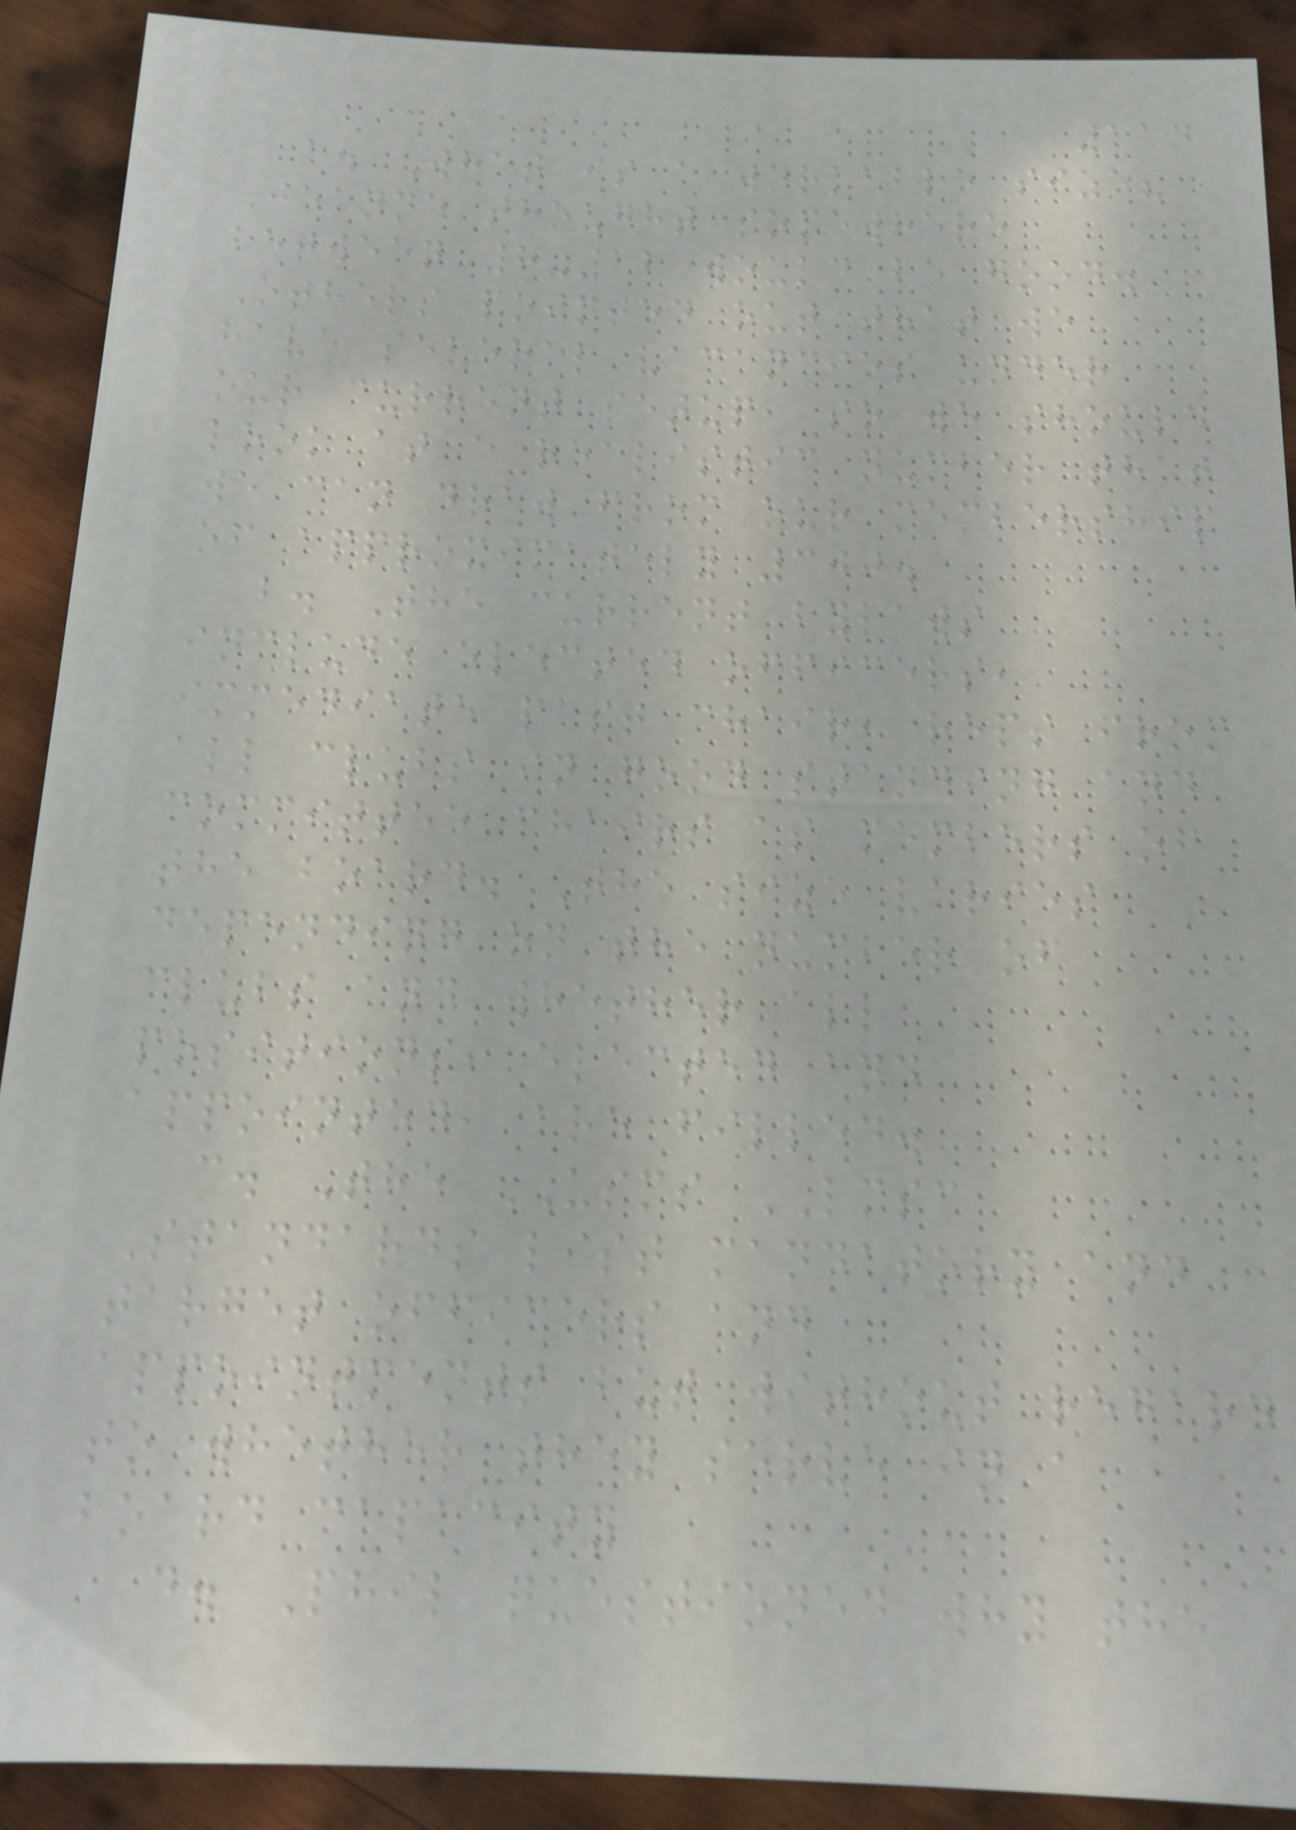114
a. What is a workable size?
Jeanne thought somewhere
between 8-12 would be good.
Others pointed out that we
have several vacancies under
our current setup, so we should
look at a realistic number that
we can draw from our membership
of approximately 300.
b. The current bylaws
include elected officers,
immediate past chair, reps from
all clubs in good standing and
committee chairs as members of
the board. The size varies
depending on the number of
clubs and whether all
positions, elected and
appointed, are filled.
c. The USMS LMSC
Standards list mandatory and
target officers and
appointments but without regard
to whether they serve in a
board capacity
d. Phil questioned why the
